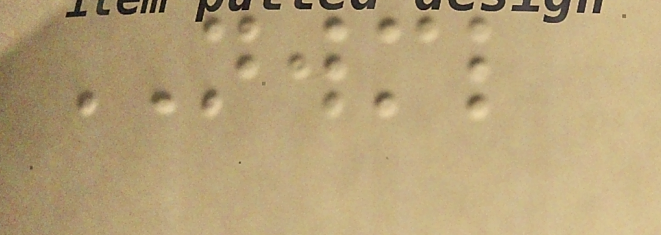NWML
